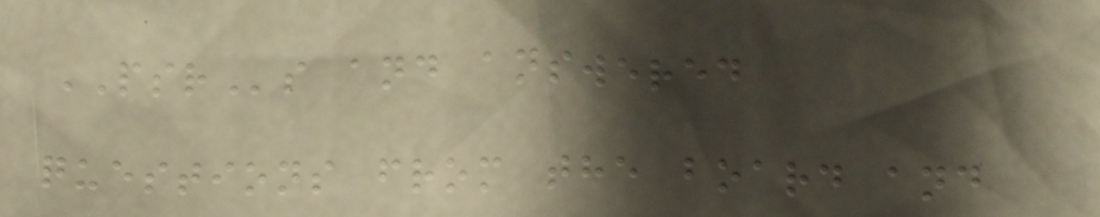PSRs and answered
questions from the board and
